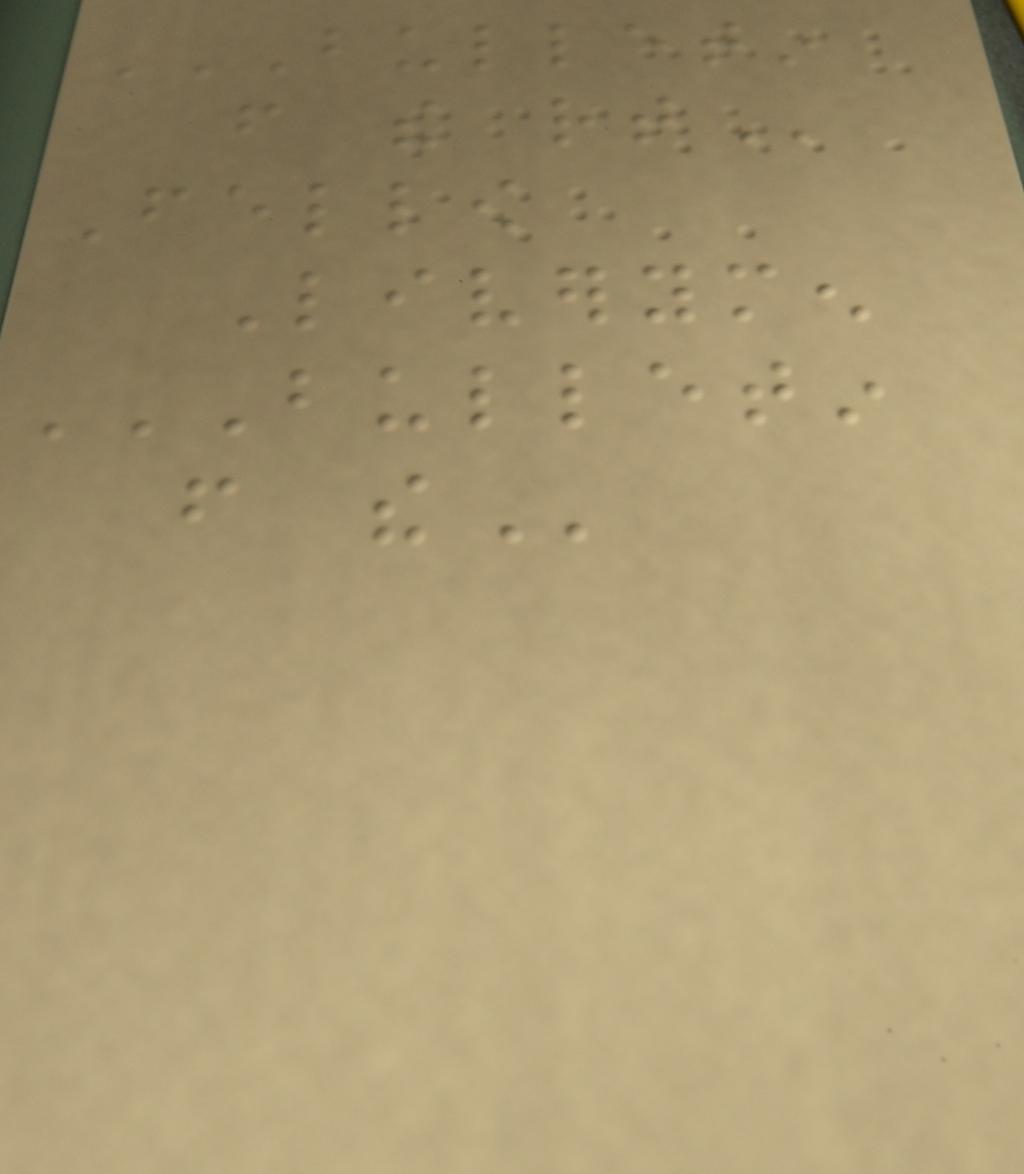BULLETIN
FROM THE RT
Fellow
Liverymen
BULLETIN
FROM THE
